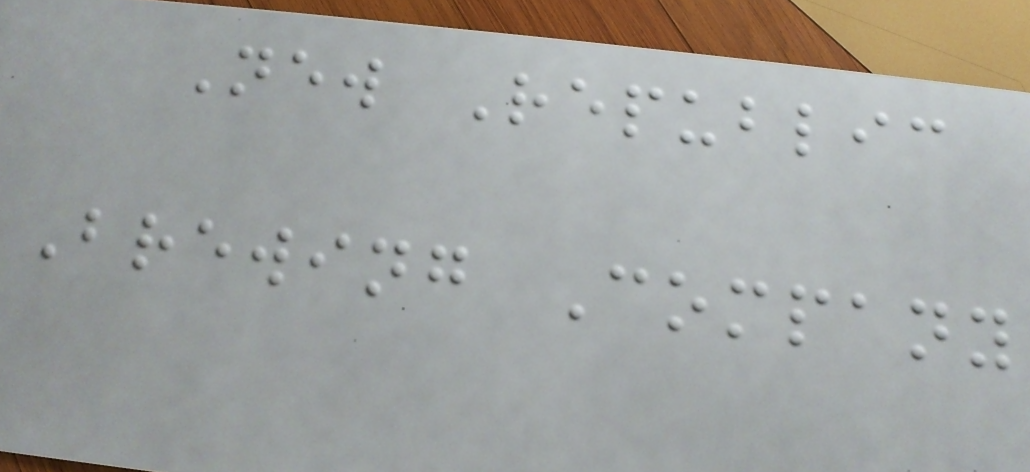New Republic
Brewing Company
